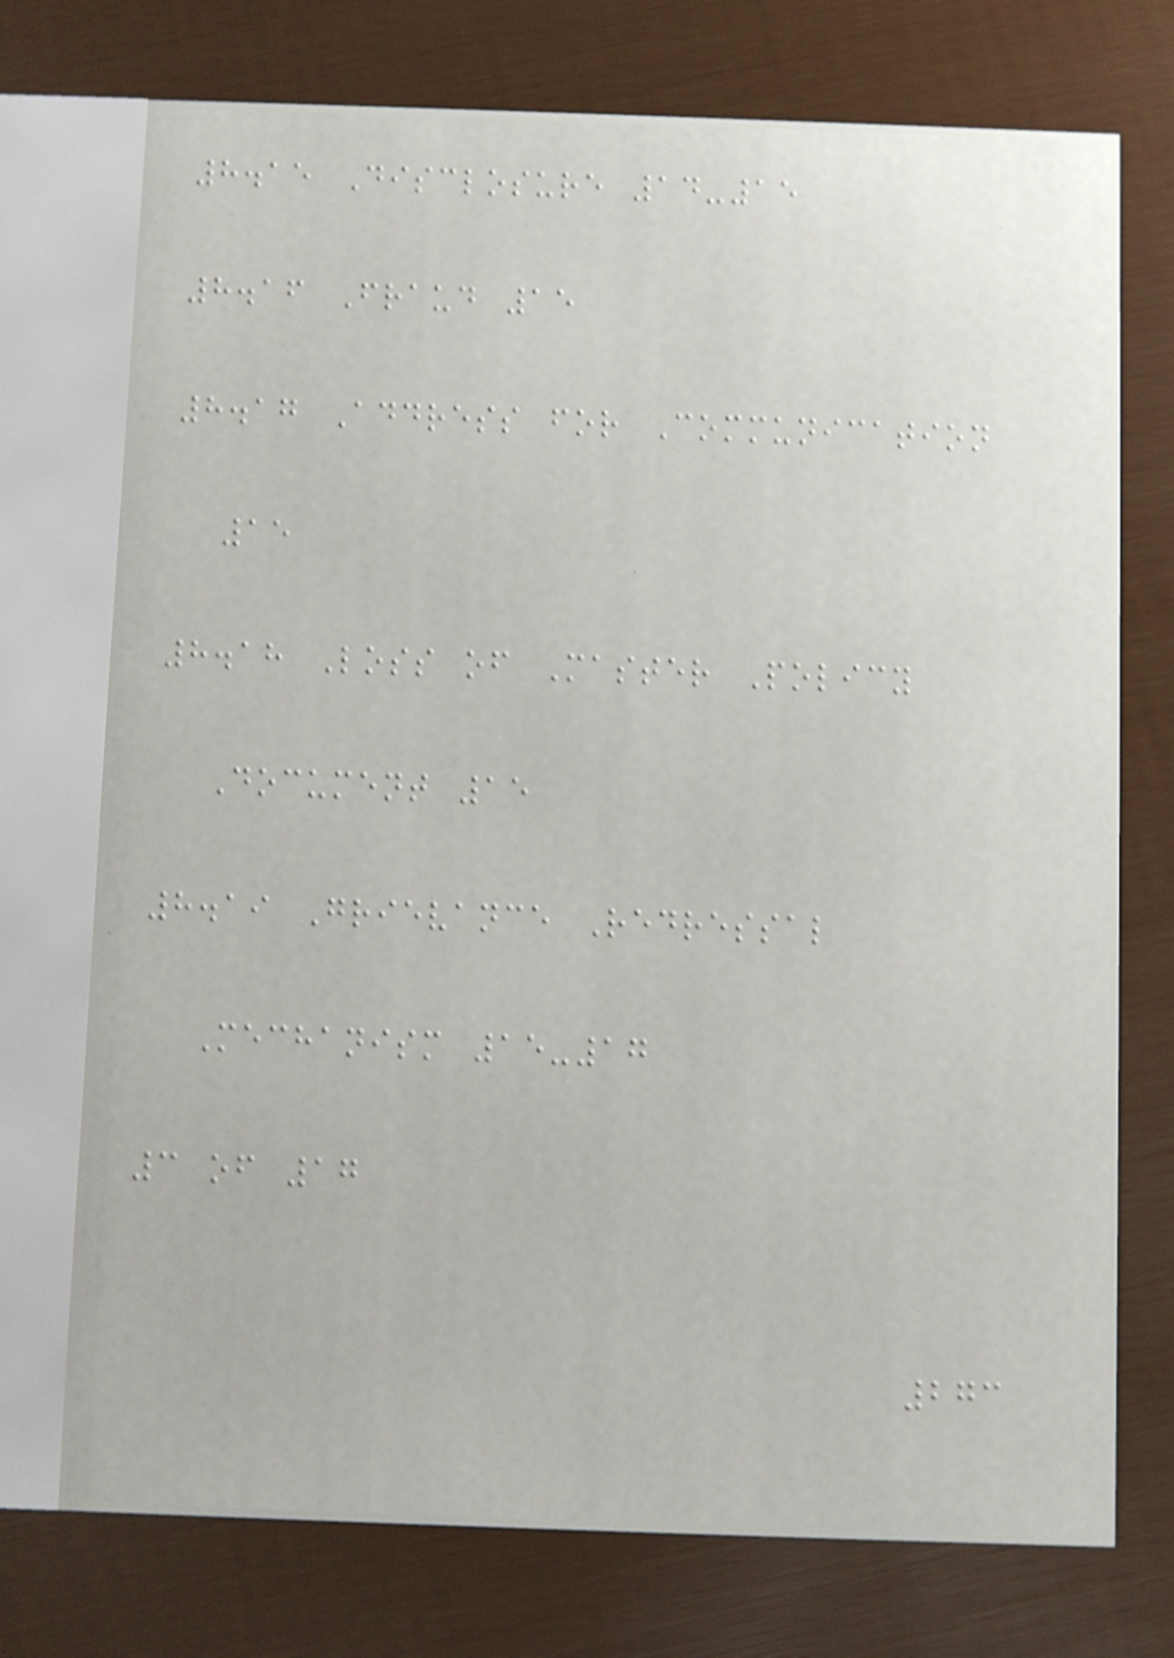8.15 Disclosure 14-15
8.16 Fraud 15
8.17 Address for Communication
15
8.18 Loss of Master Policy
Document 15
8.19 Grievance Redressal
Mechanism 15-17
3 of 17
273
